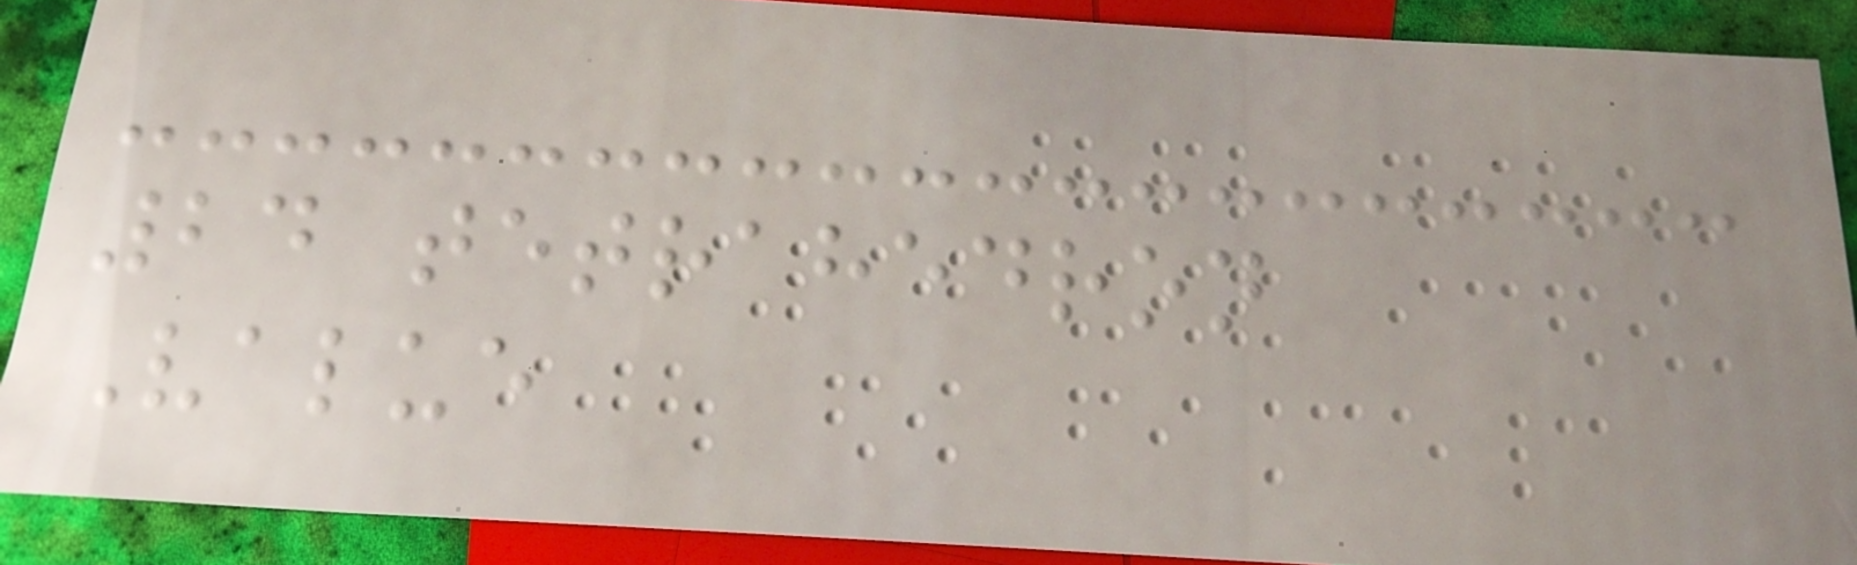24 tetrahedron
Value
